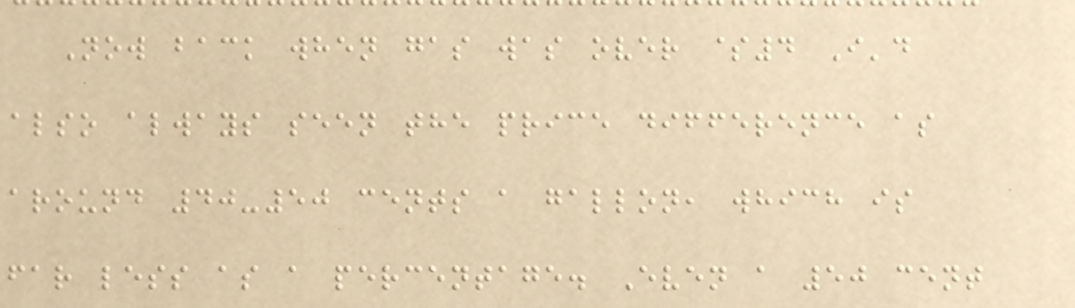Now back when gas was over $4 I'd
also always seen the price difference as
around 40-50 cents a gallon, which is
far less as a percentage. Even a 50 cent
